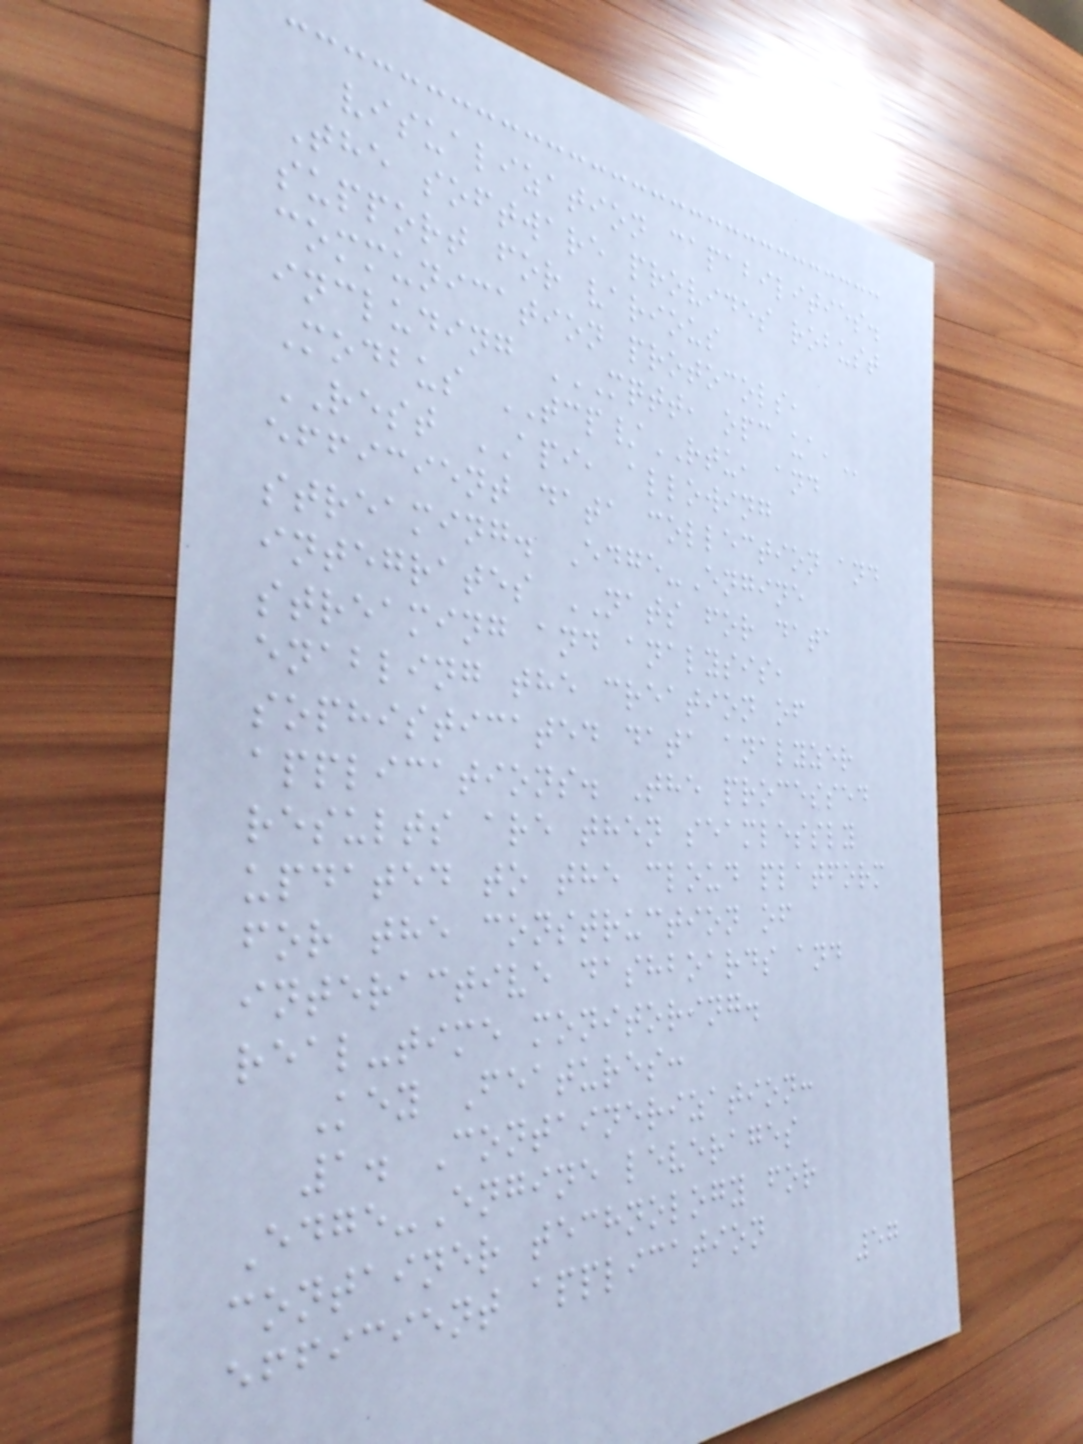visualization capabilities.
The software provides robust
support for various
communication protocols,
including MQTT, OPC UA,
Modbus TCP/RTU, and
REST API, allowing
efficient data collection and
streaming. Edge-Engine
integrates NATS for data
streaming and analysis,
enabling the creation of
sophisticated data analyzer
applications. The processed
results are then seamlessly
updated to the cloud platform
for the construction of
interactive dashboards and
real-time monitoring.
Key Features:
1. Containerization:
Edge-Engine leverages
container technology for
efficient application
57
